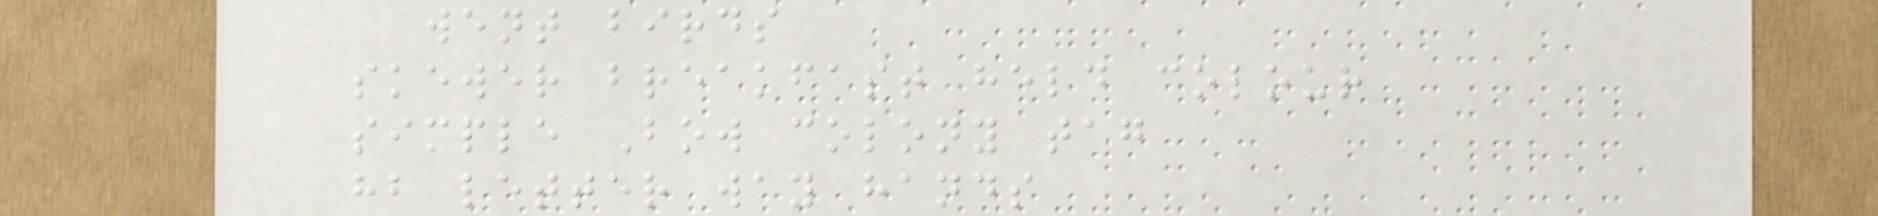went birds
skewer breakfast held colour
simple Bow colony tag
hb letter way hands
